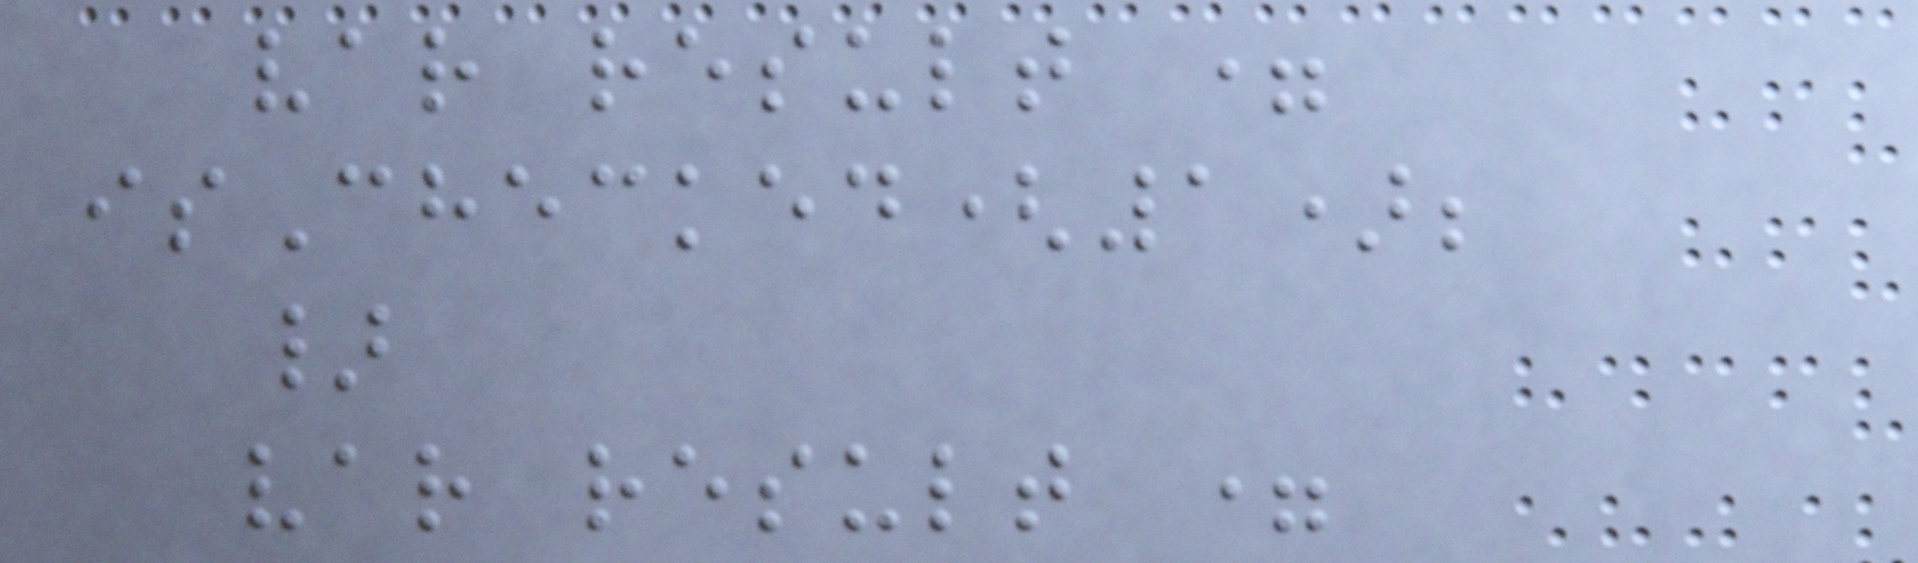var result =
isChecked(1);
}
var result =
